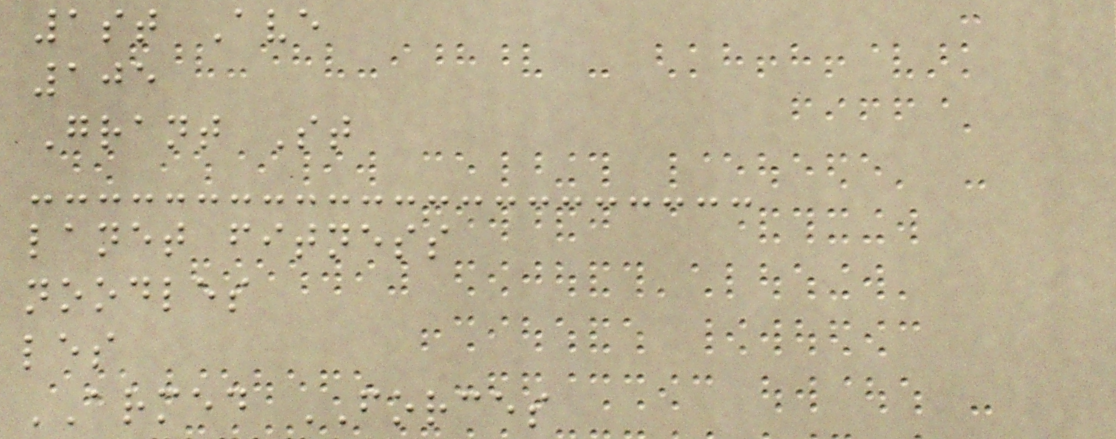1st Ave
105
Grant St
lanet fitness
noodles
les
ARMED FORCES
